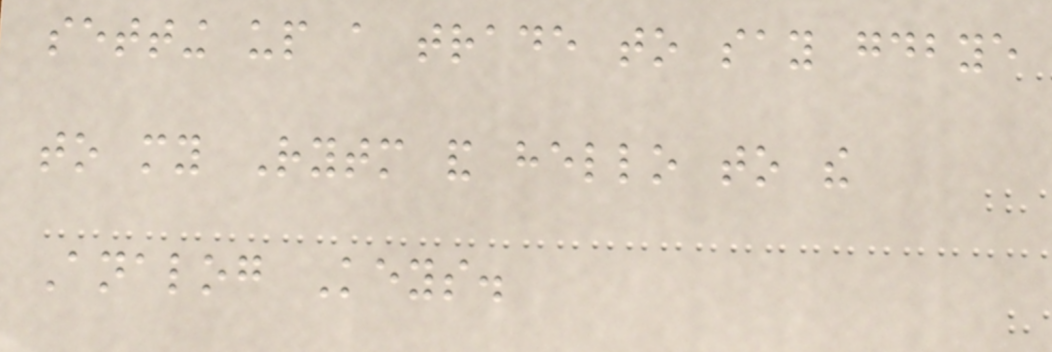setting up a trade to say goodbye
to my Rytm and hello to the
Analog Keys.
